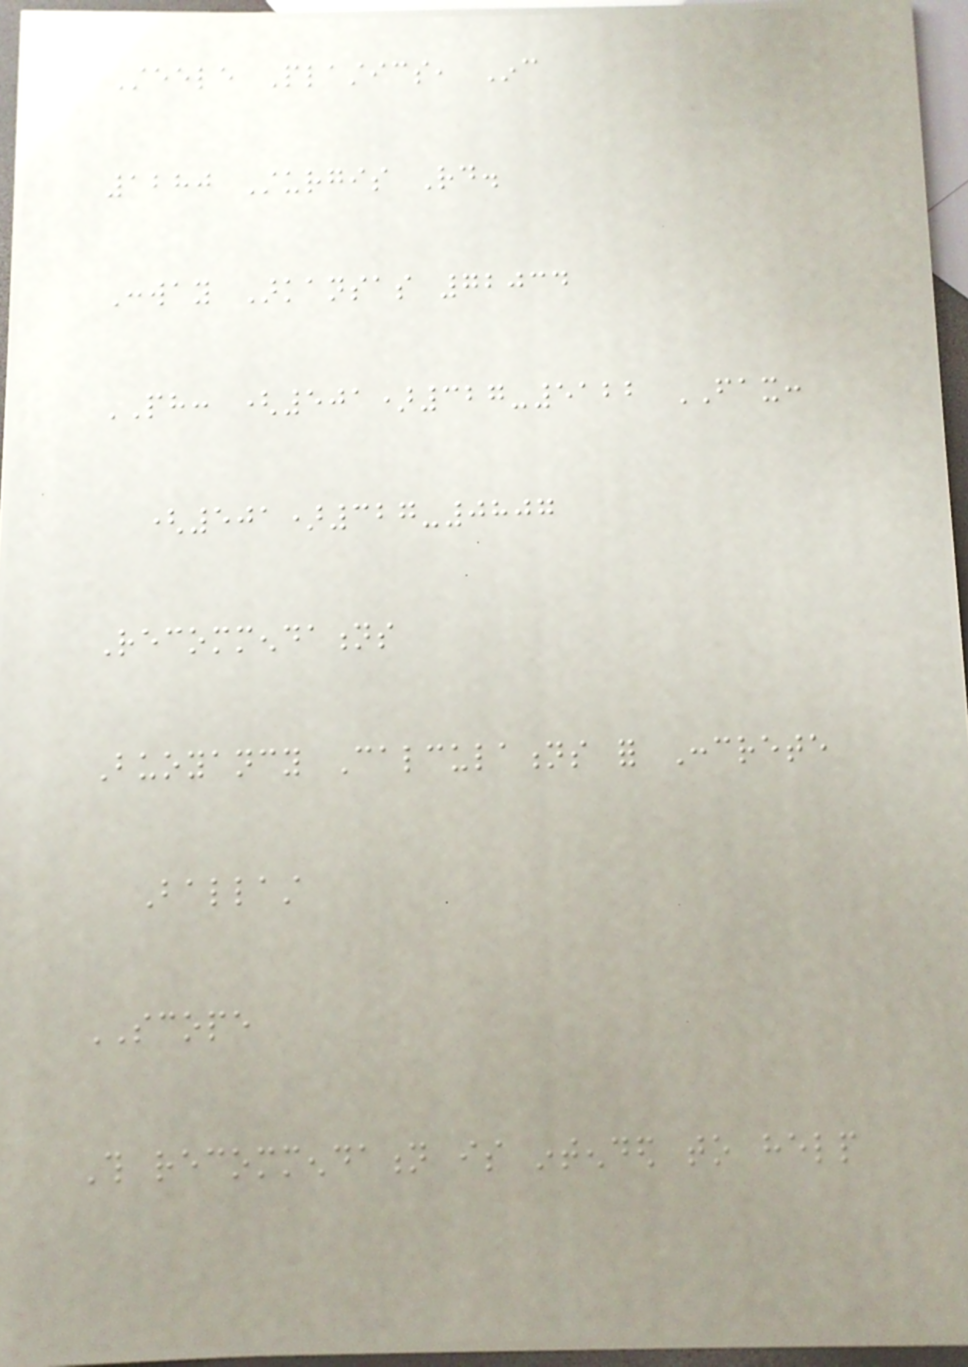Steele Plastics, Inc
1280 Sturgis Rd.
Conway Arkansas 72034
PH: (501)327-5122 FAX:
(501)327-0807
Recommendations
Buoyancy Calculations for Concrete
Ballast
SCOPE
This recommendation is intended to help
